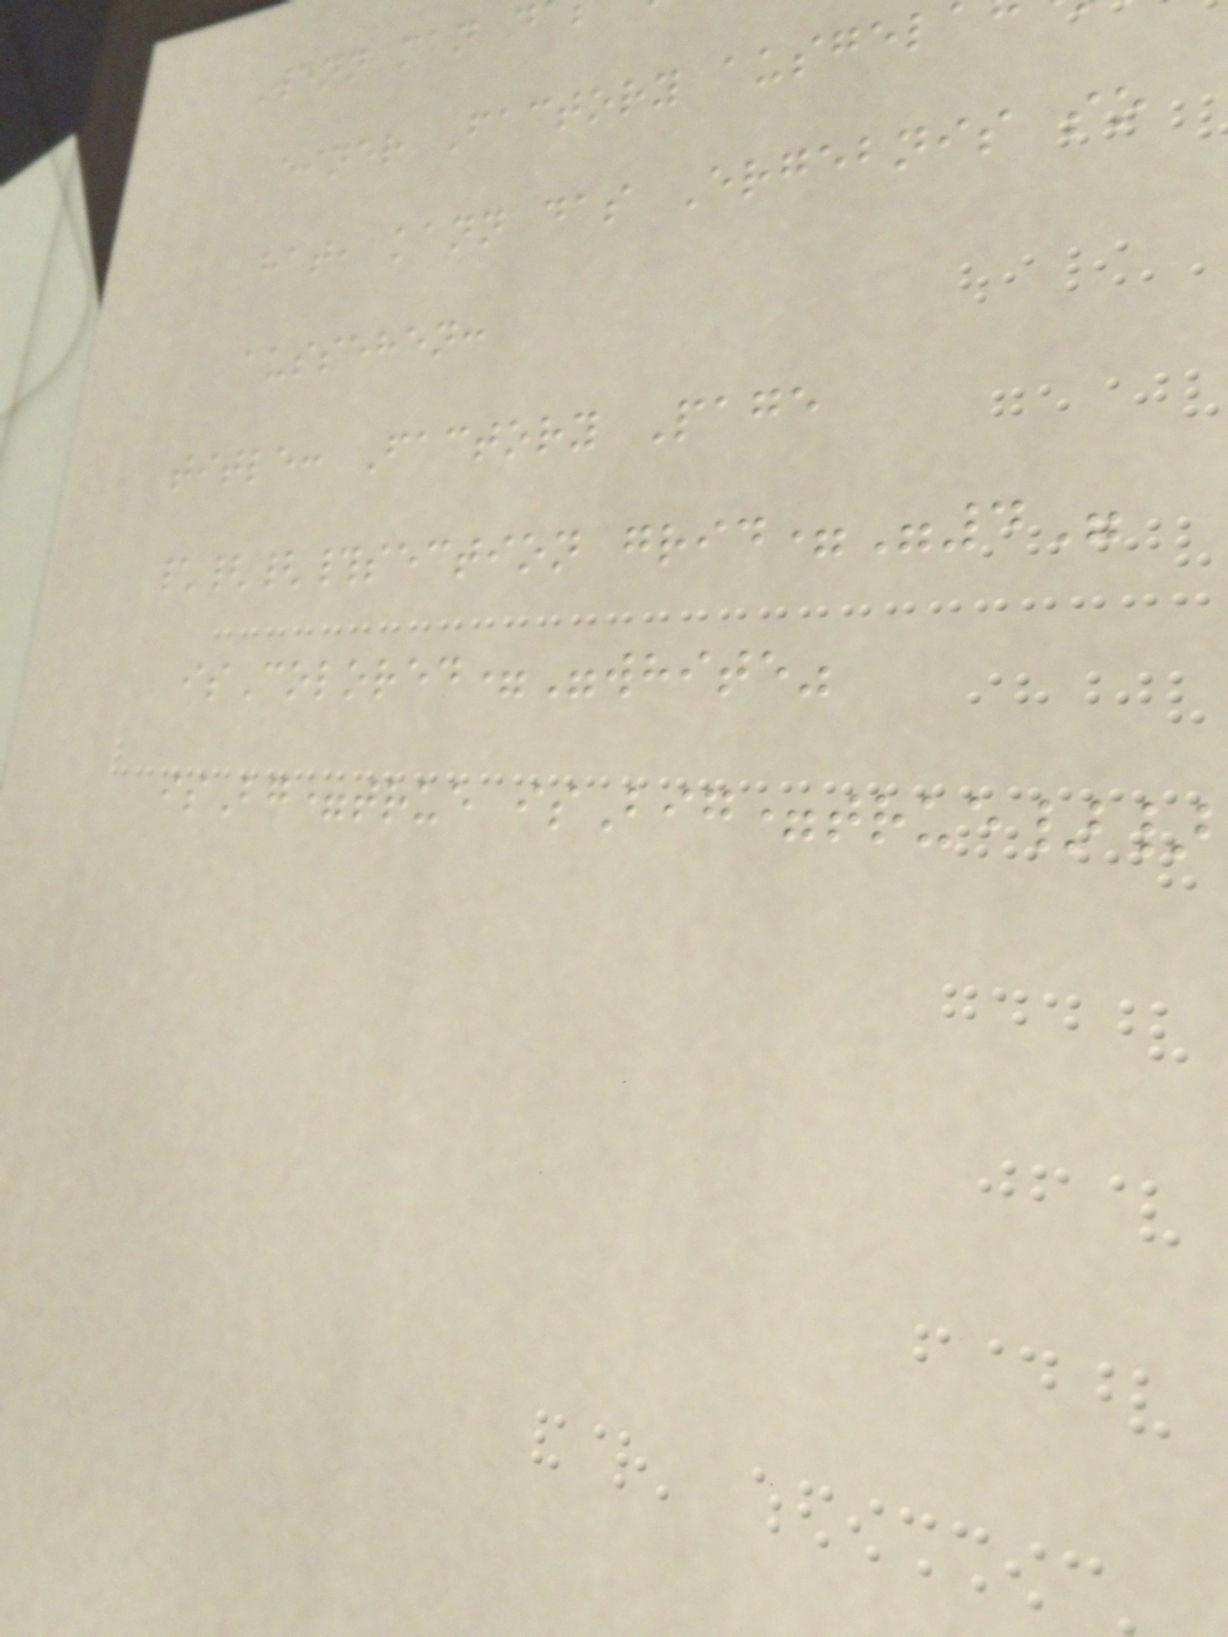Wenn man d
einer Factory ausgel
hat, kann das Ergebnis so
aussehen:
title: Factory Page
\{{#section grid="4"
isColored="white"
isBg=true isBig=true}}
